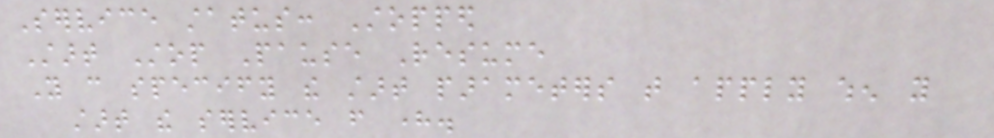Service status: Stopped
Start Stop Pause Resume
You can specify the start parameters that apply when you
start the service from here.
